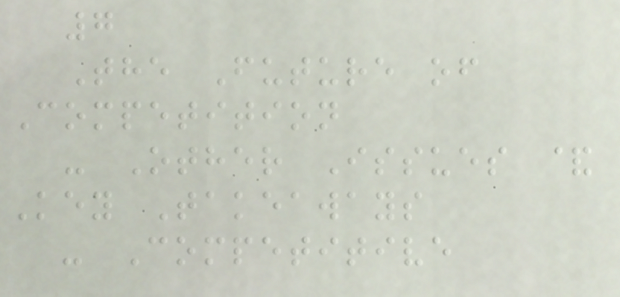7
The Future of
Competition
- Other Issues &
Key Takeaways
- Competitive
